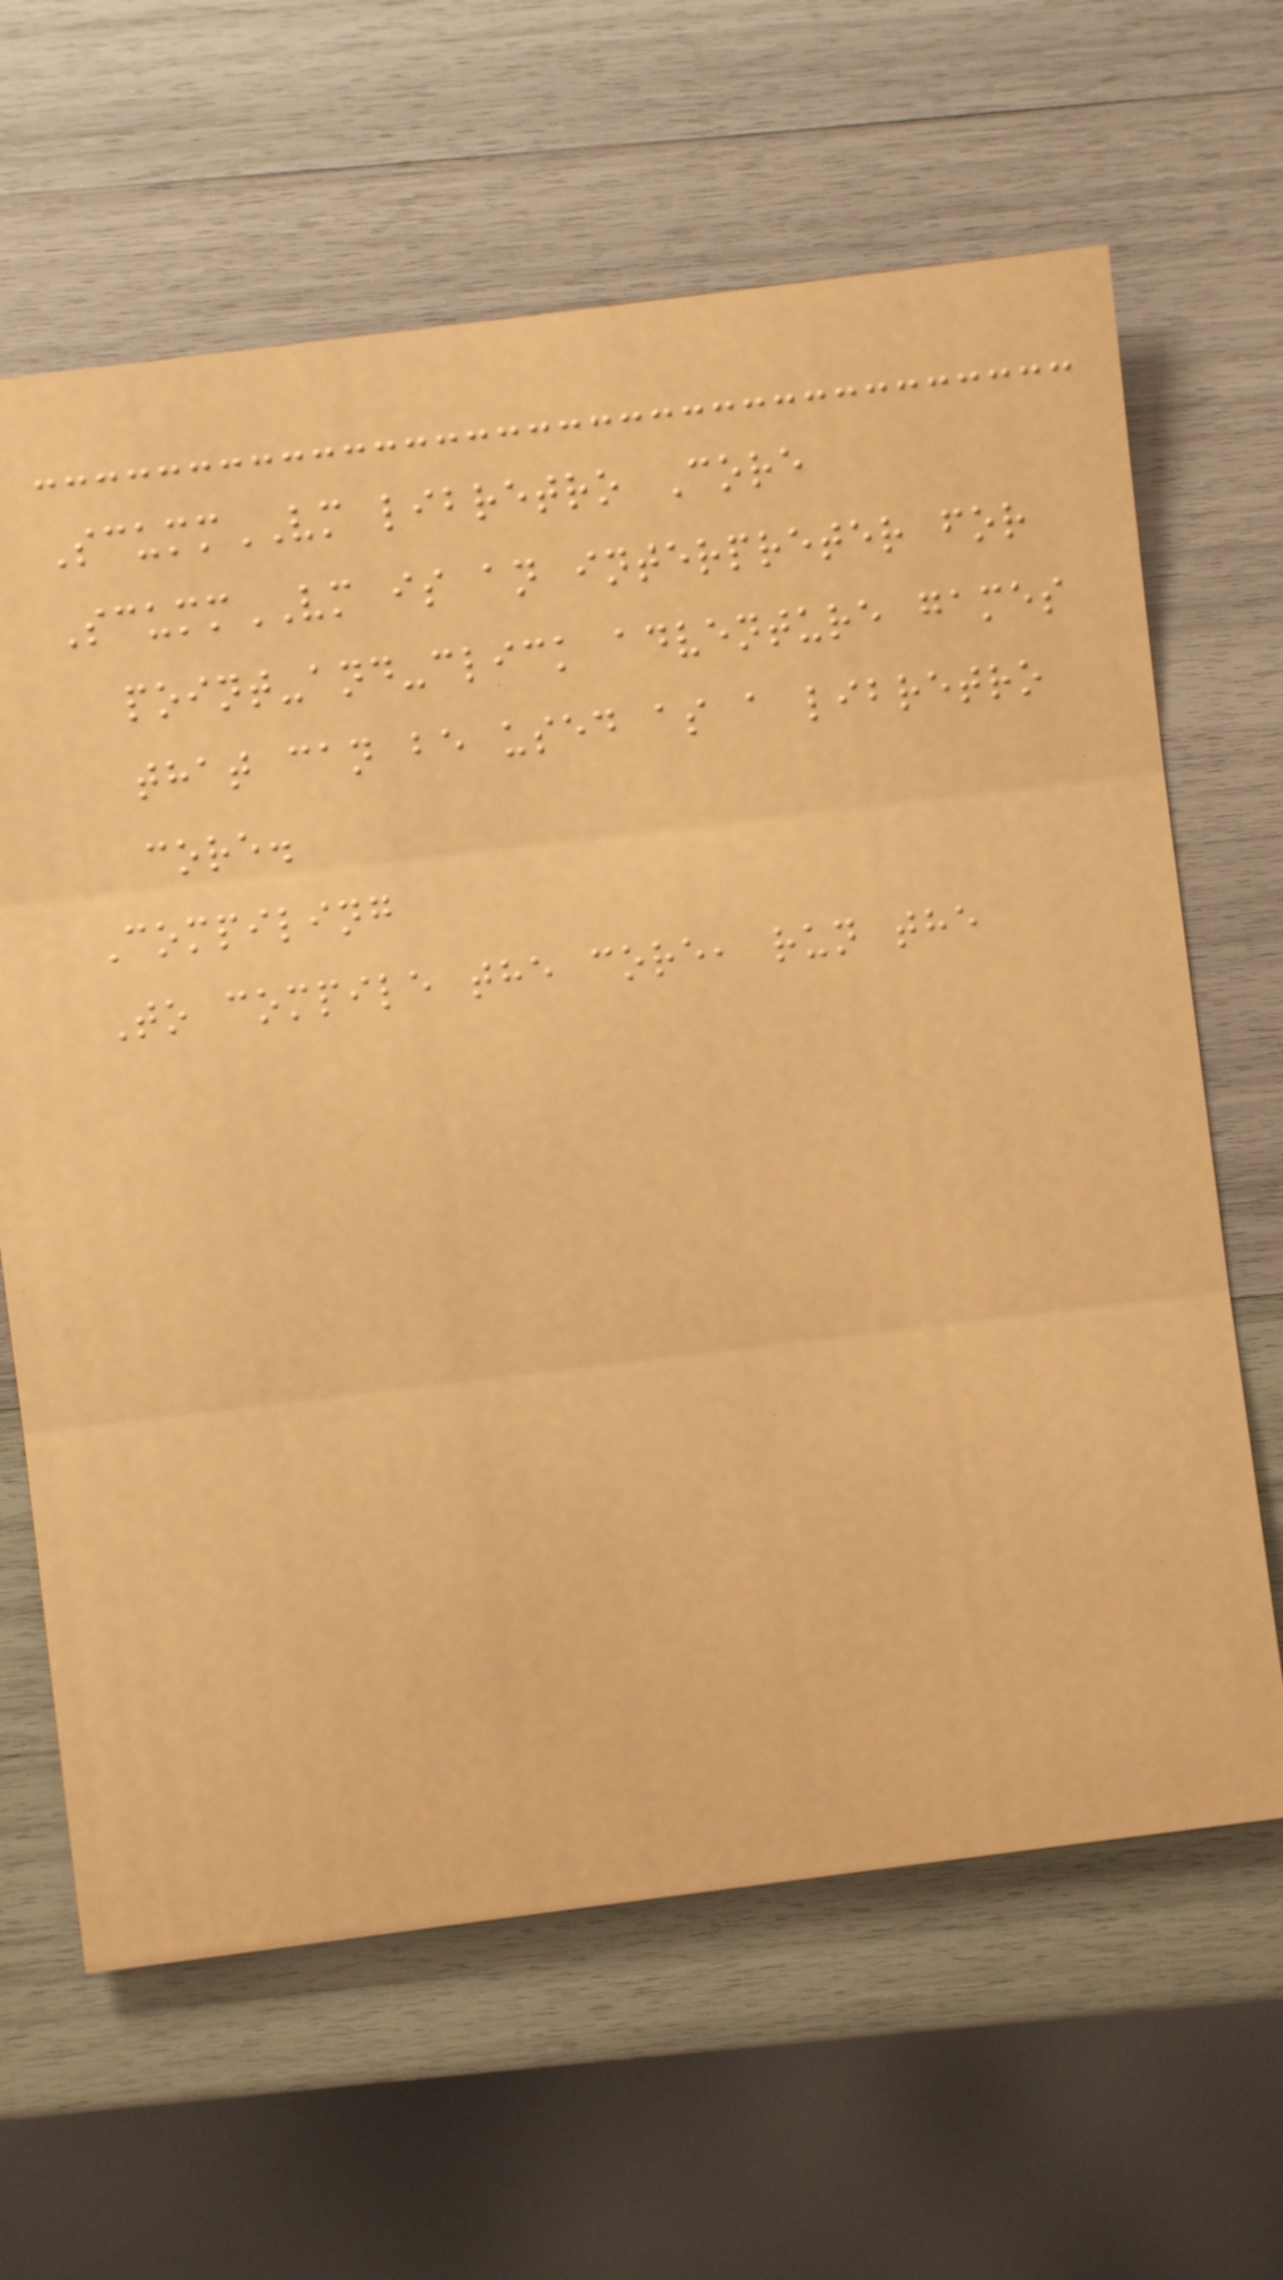ScummVM libretro Core
ScummVM is an interpreter for
point-and-click adventure games
that can be used as a libretro
core.
Compiling
To compile the core, run the
